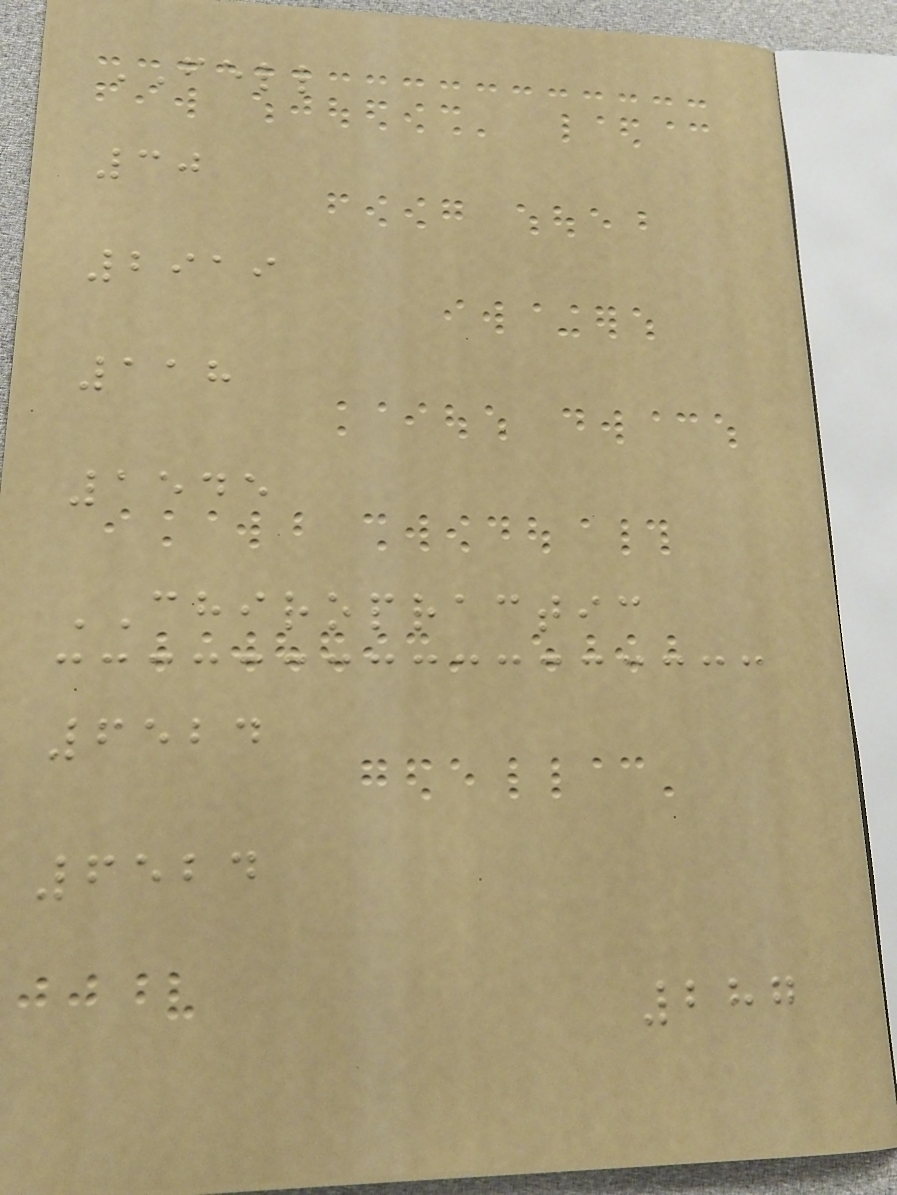FELL
30
2919
118
1545
CHIROPRACTIC
6524
6524
287
